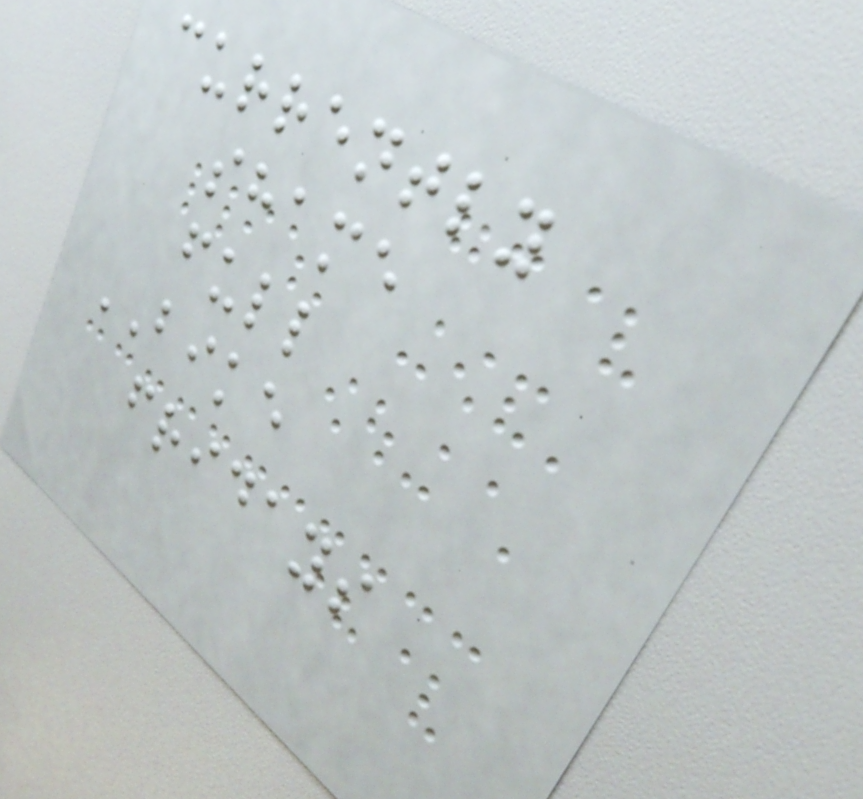currently
shame
full
BIKE
fridays
